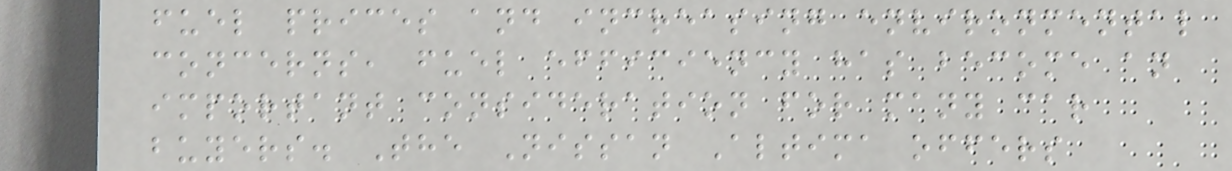fuel prices and increasing environmental
concerns, fuel efficiency has become an
important consideration for many car
buyers. The Nissan Altima offers
